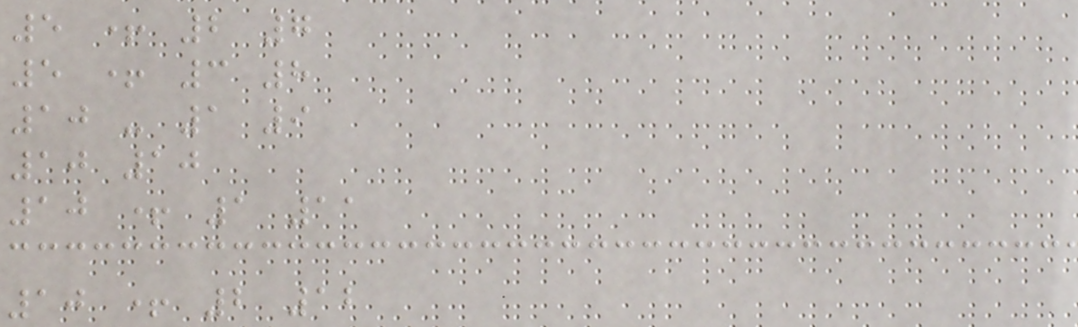5 + 2 7
5 + 3 8
10 - 1 9
10 10
10 + 1 11
10 + 2 12
